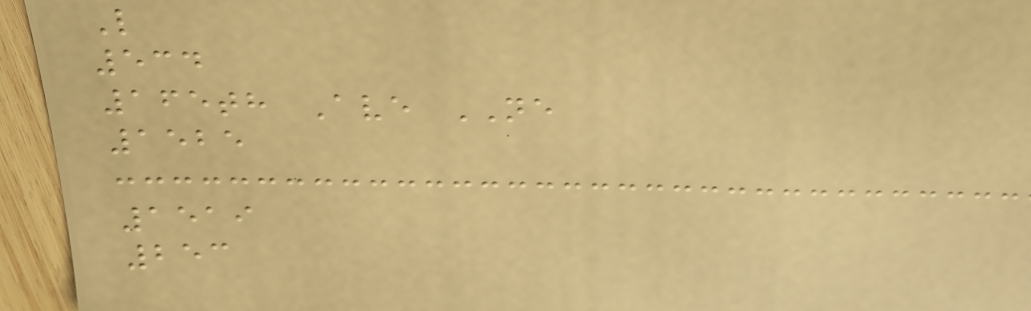L
534
165th Ave NE
1525
1519
253
